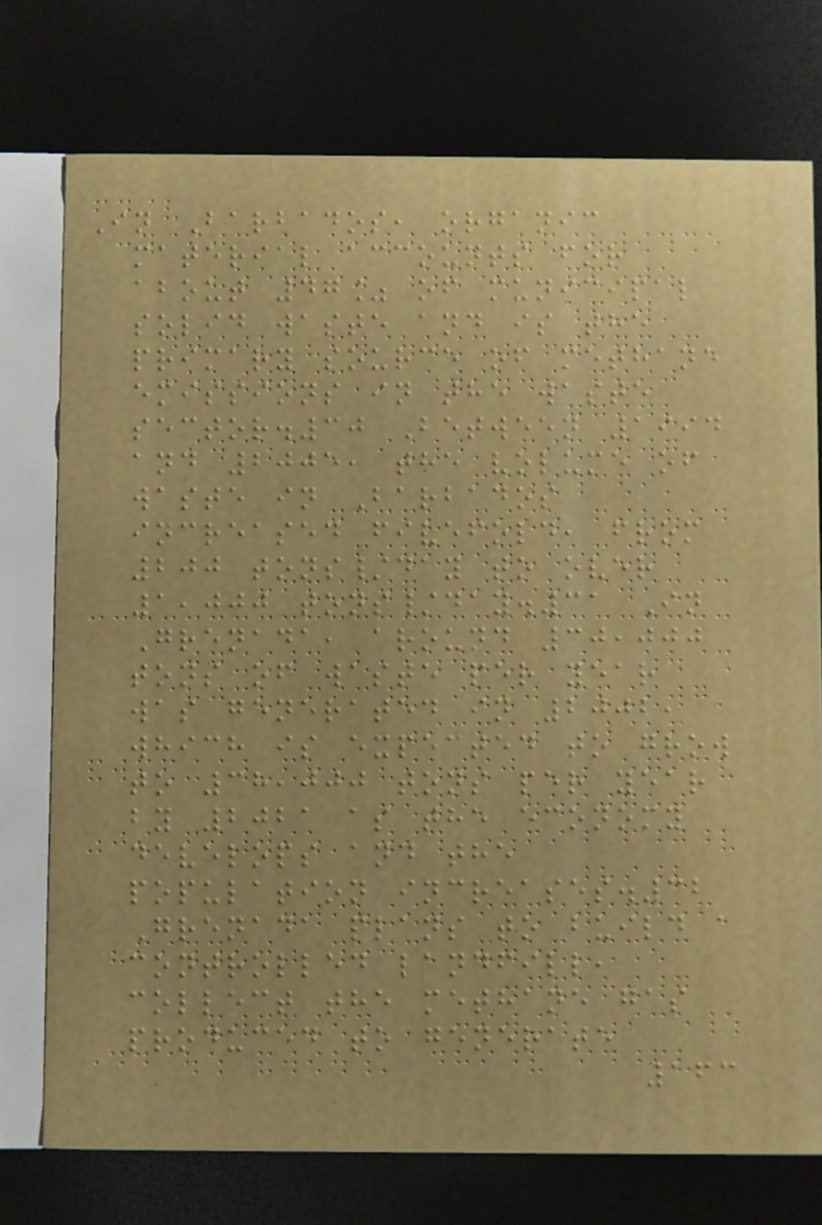In Barbados, organic
material accounts for
about 47% of municipal
solid waste and is the
primary source of methane
emissions in the waste
sector.30 Between 1994
and 2005, the volume of
waste in Barbados
increased fivefold, from
200 tons/day to over
1,000 tons/day.31 In
Grenada, around 30,000
tons of waste per year
was generated in 2002,
which is expected to grow
to 38,000 tons per year
by 2021 as the economy
develops and the
population increases.32
Grenada plans to build a
controlled landfill,
collect the methane gas
produced to generate
163
